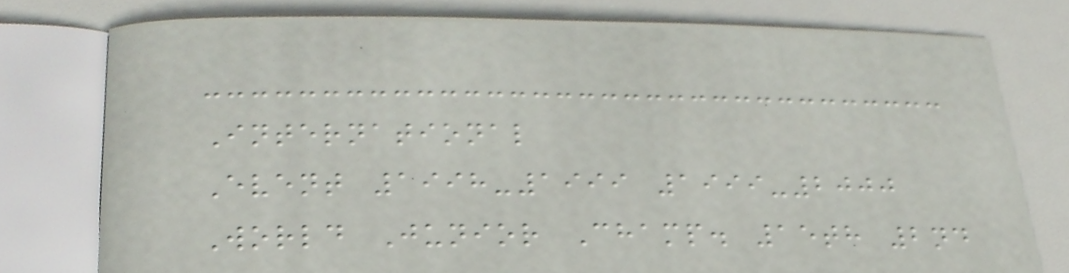International
Event 1998-1999 1999-2000
World Junior Champ. 15th 2nd
